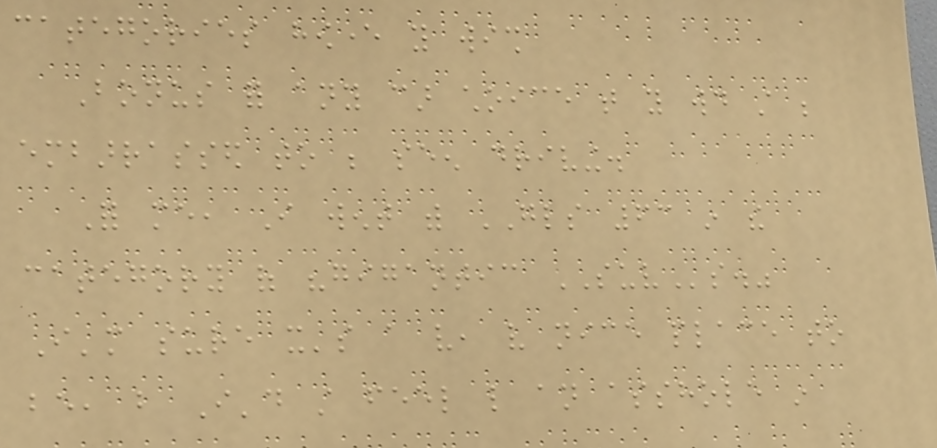categories however you wish
Bonus for any car choice that you would still be
embarrassed to be seen driving.
For me, I went with GLS 63 in the
category of "gigantic SUVs."
I'm sure it's a very, very nice place to
be, but I'd still feel like an asshole in
